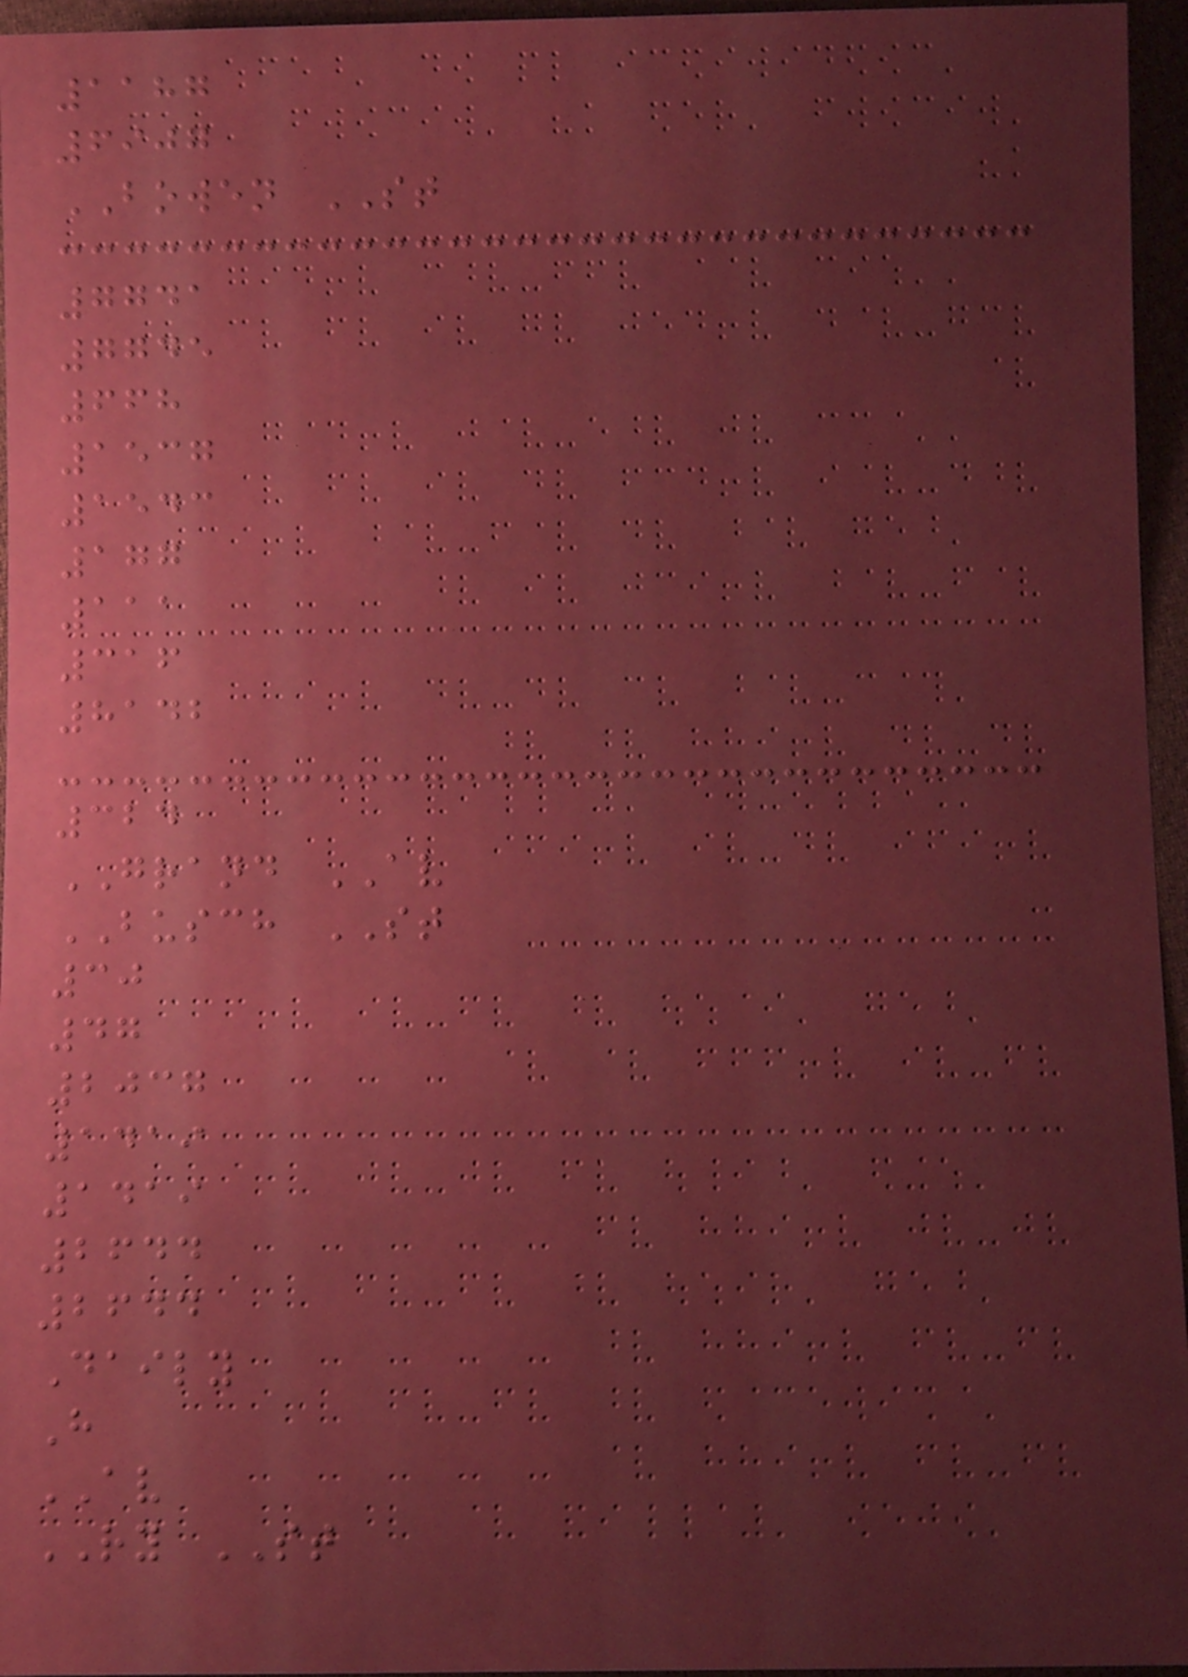1187
6907
BOWEN ST
7741
7745
668
1537
1543
177
111
316
8142
324
GRAND AV
BUSCH ST
30
47
2037
1419
1419
2644
2644
Daily
H
AV
RY ST
